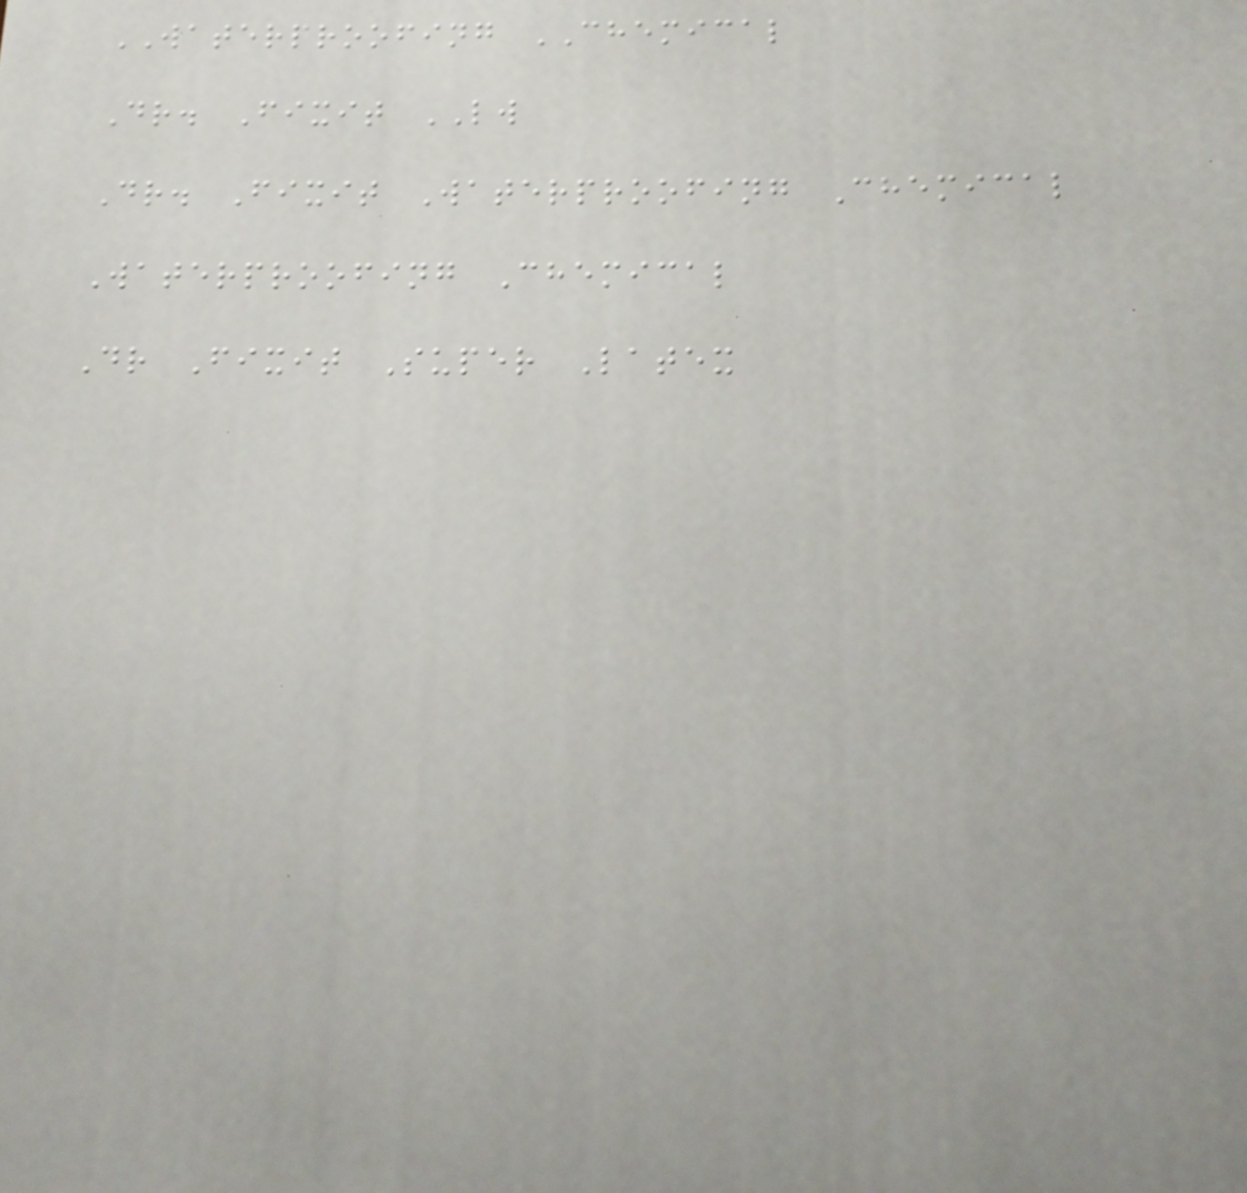WATERPROOFING CHEMICAL
Dr. Fixit LW
Dr. Fixit Waterproofing Chemical
Waterproofing Chemical
Dr Fixit Super Latex
